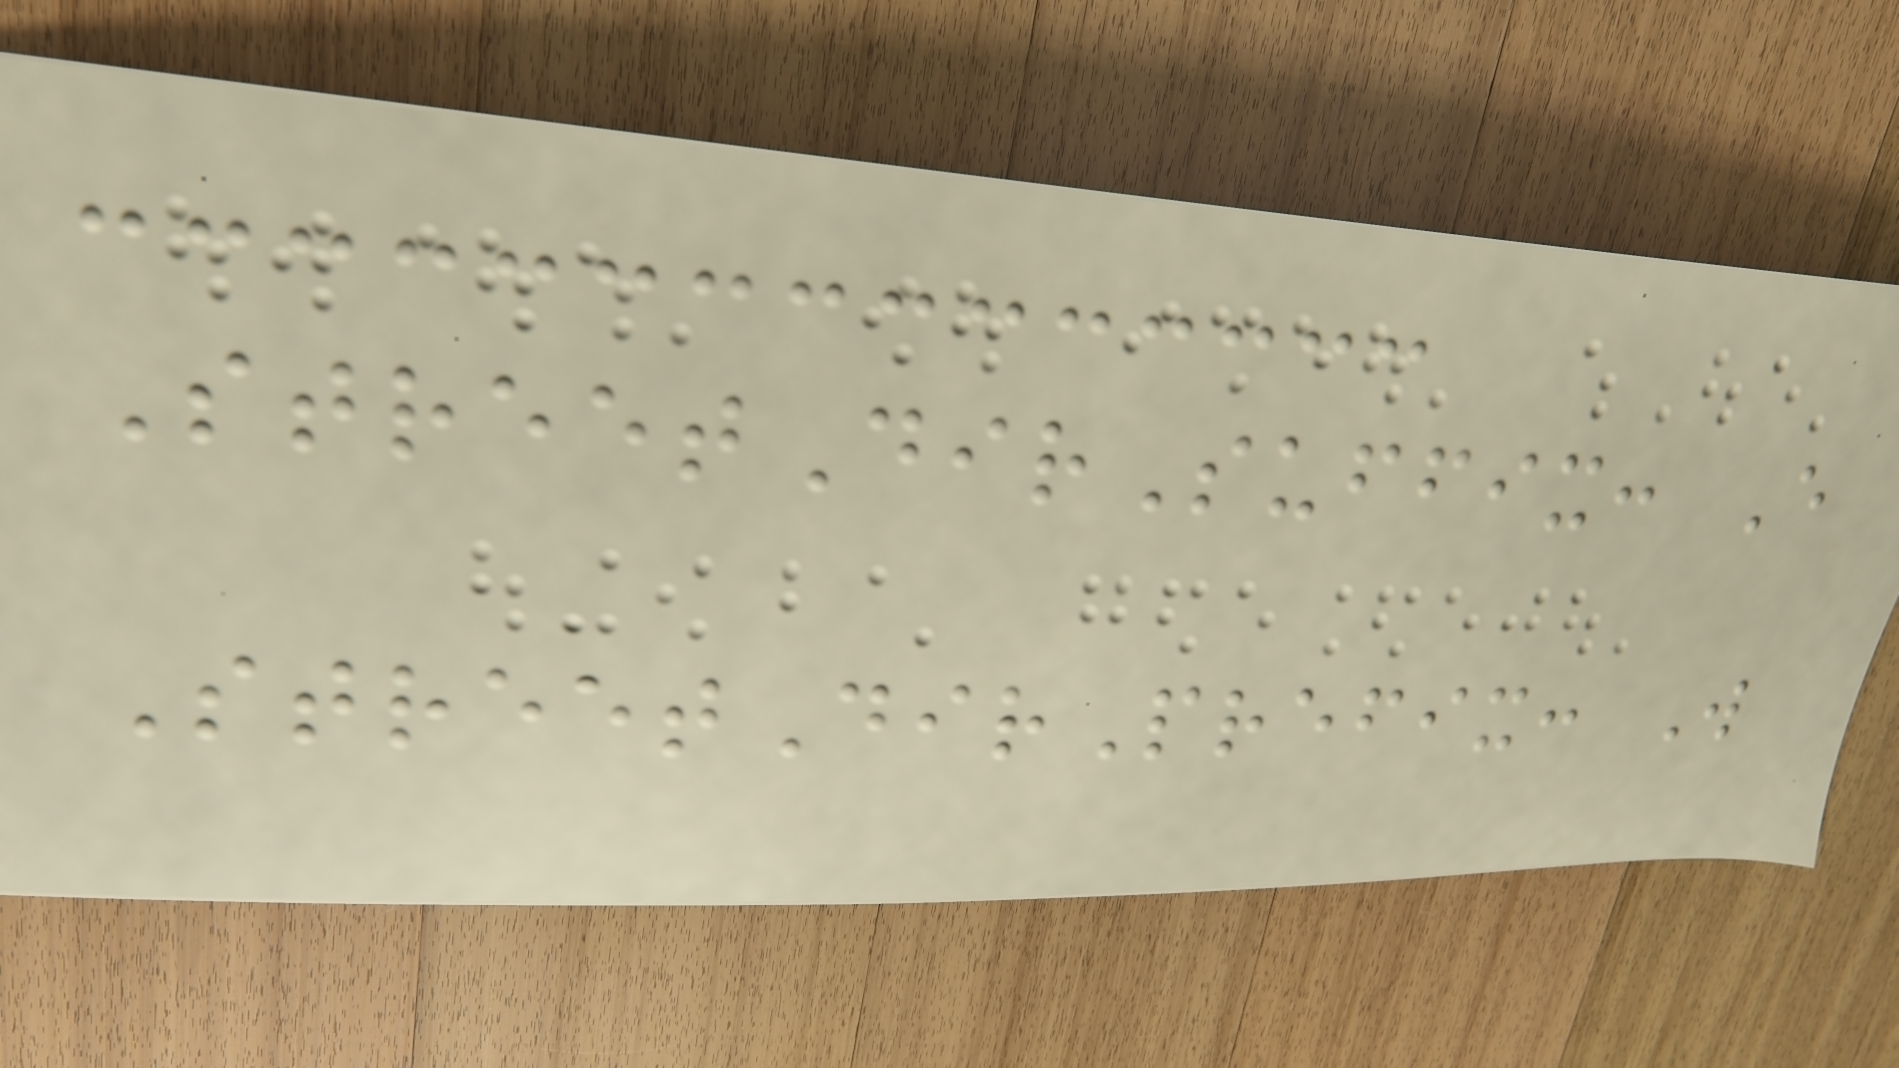StreetDirSuffix: E
StreetDirPrefix: W
